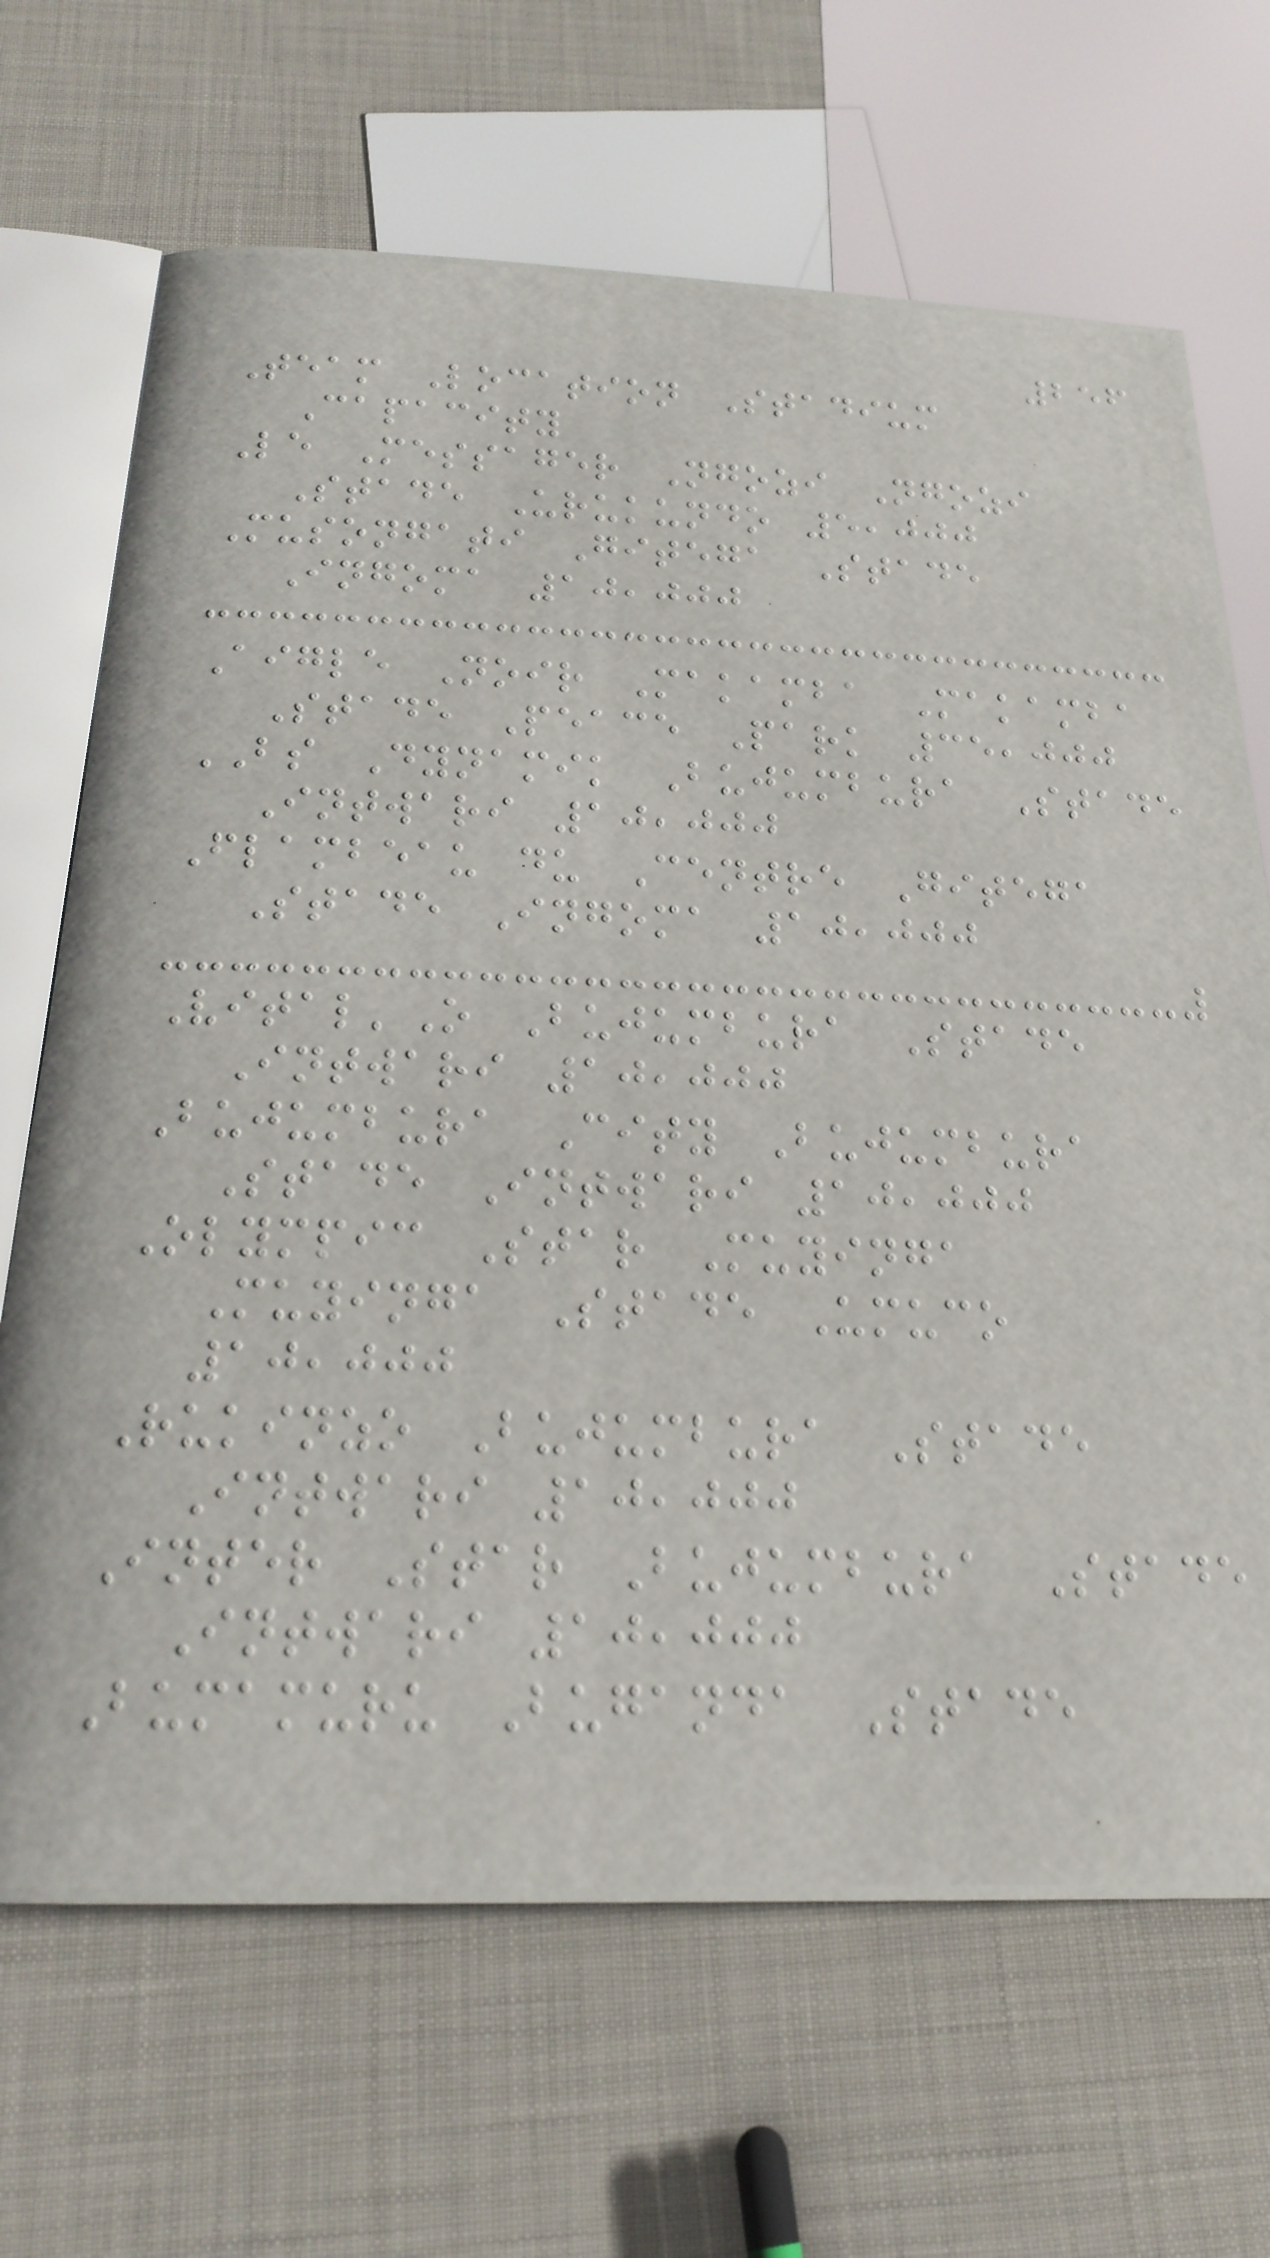256
Team Location Stadium
Capacity
Le Messager Ngozi Ngozi
Stade Urukundo 5,000
Musongati Gitega Stade
Ingoma 10,000
Aigle Noir Makamba Makamba
Stade Peace Park 35,000
BS Dynamik Bujumbura Stade
Intwari 10,000
Flambeau du Centre Gitega
Stade Ingoma 10,000
Vital'O Bujumbura Stade
Intwari 10,000
Bujumbura City Bujumbura
Stade Intwari 10,000
Olympic Star Muyinga
Muyinga Stade Umuco
10,000
Rukinzo Bujumbura Stade
Intwari 10,000
Inter Star Bujumbura Stade
Intwari 10,000
Bumamuru Buganda Stade
